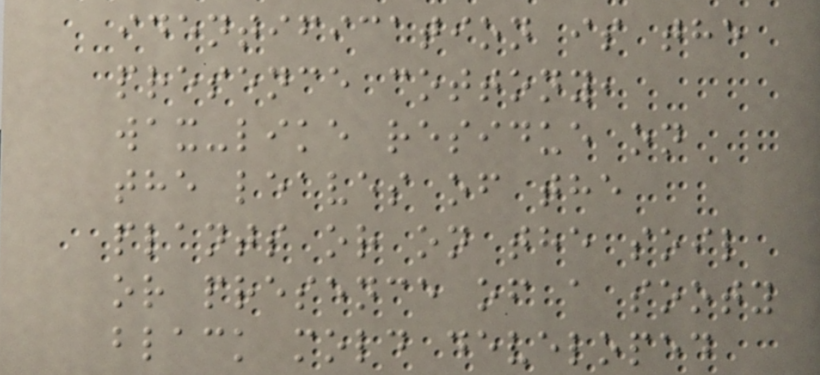identification is the
presence cottony,
wax-like residue on
the leaves of the
plants or on the soil
or presence of a sooty
black mold developed
